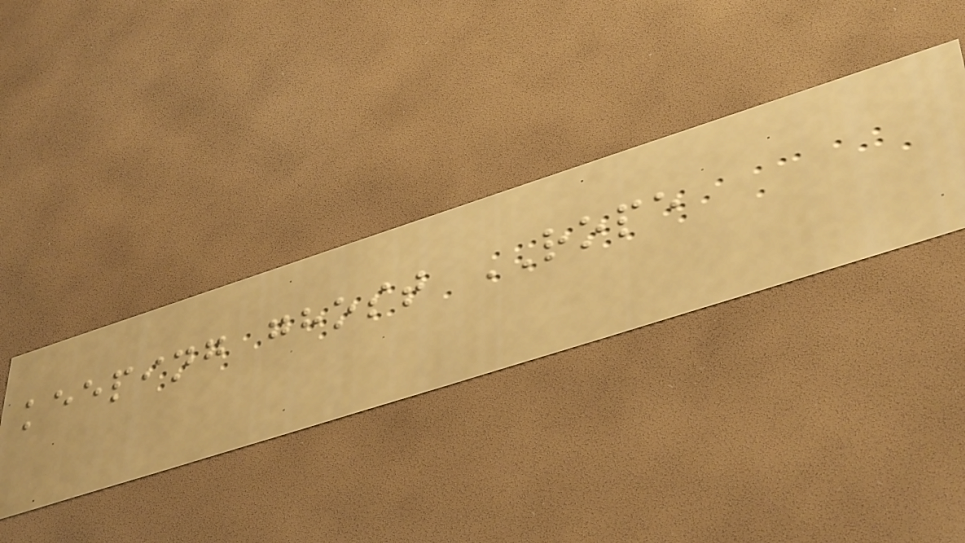keeping ghost ROPE
